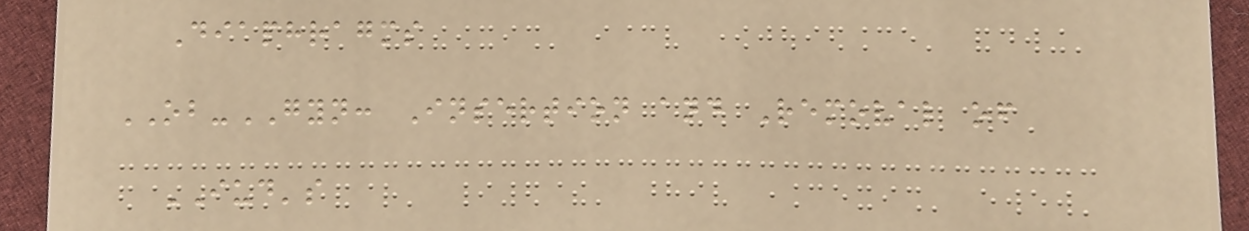Diaphragms
OB-GYN: Insertion and Removal of
IUD's
